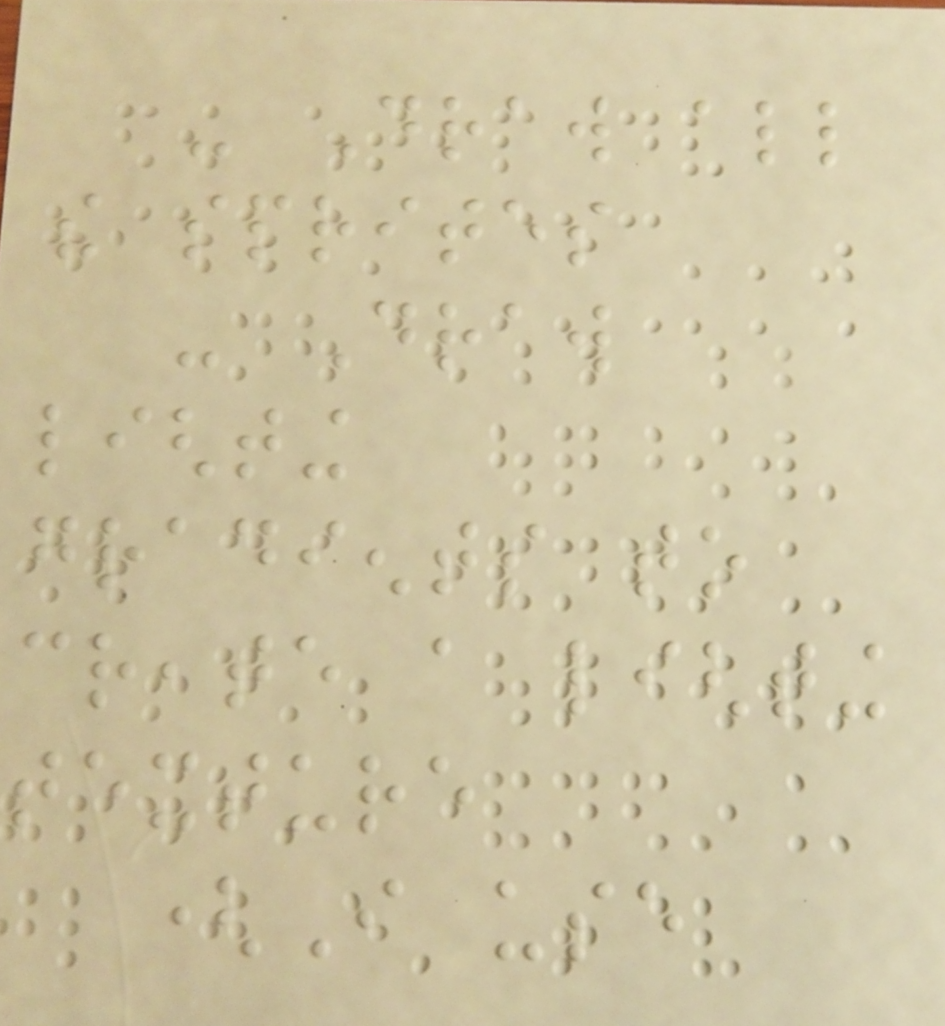- Draw all
the sprites
- Draw
lighting
gradients to
create a lighting
texture
(I use
